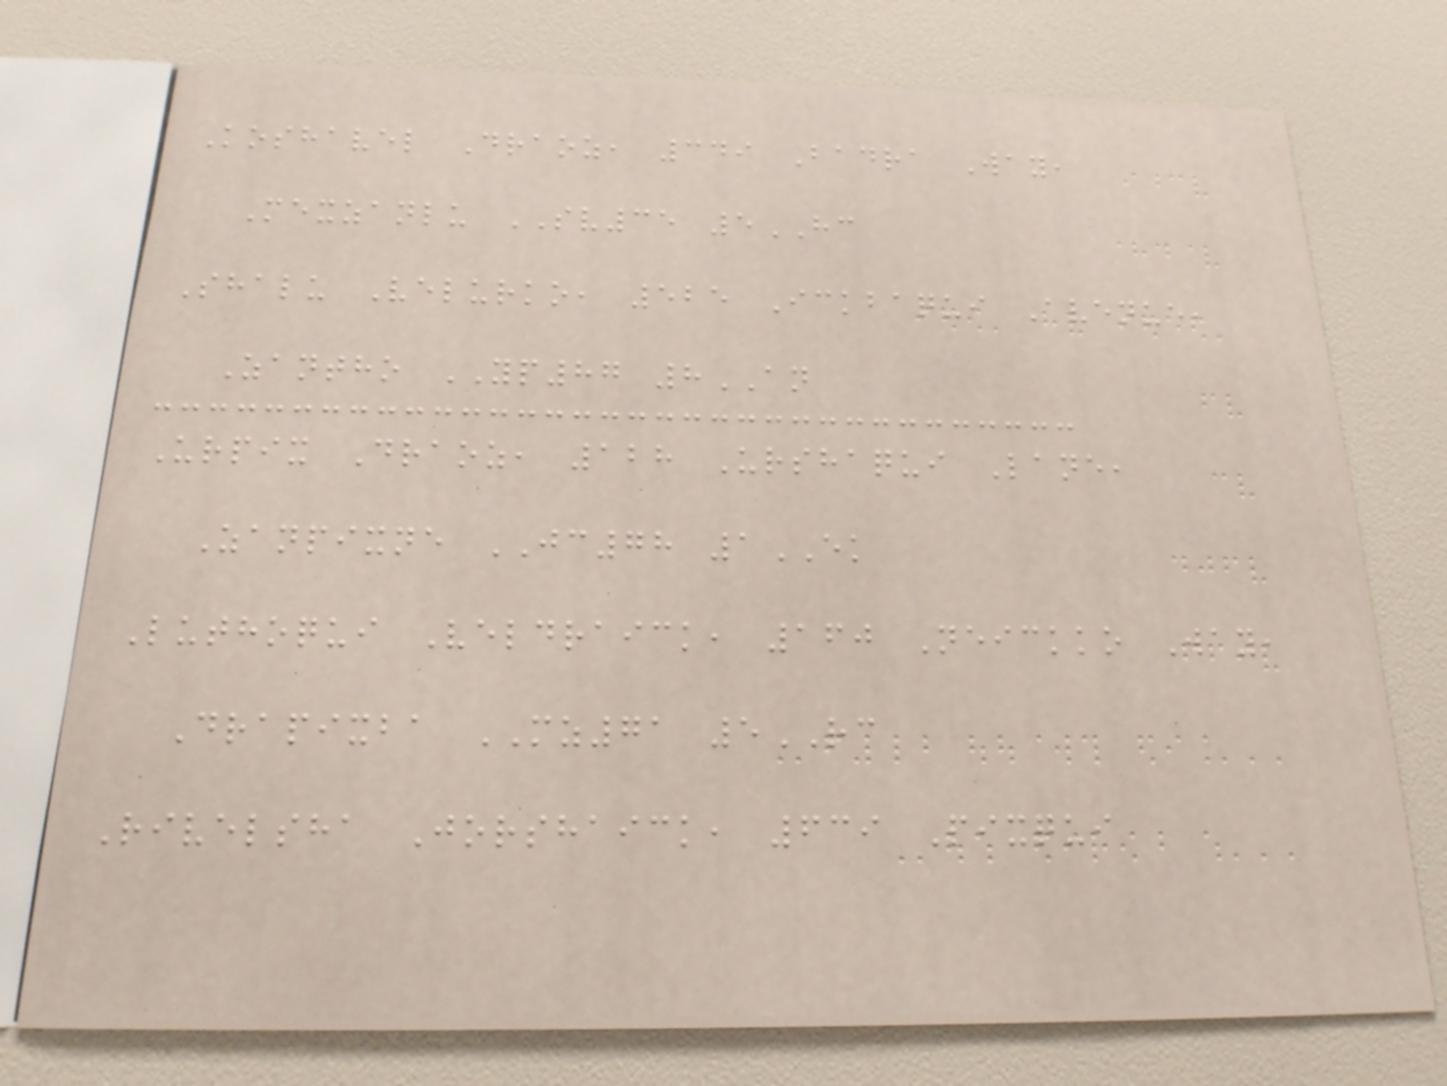Koshavel Draoz, 349 Badra Way,
Mexzanlu SV35 5HC
Shalu Velurko, 525 Ickbaqui Avenue,
Zantho YP87 8AN
Urpix Draoz, 128 Urshaqui Lane,
Zanpixne JC78 1EK
Luthoqui Veldraick, 160 Neickko Way,
Drapixba MZ71 5RC
Rivelsha Jorshaick, 639 Pixqui
